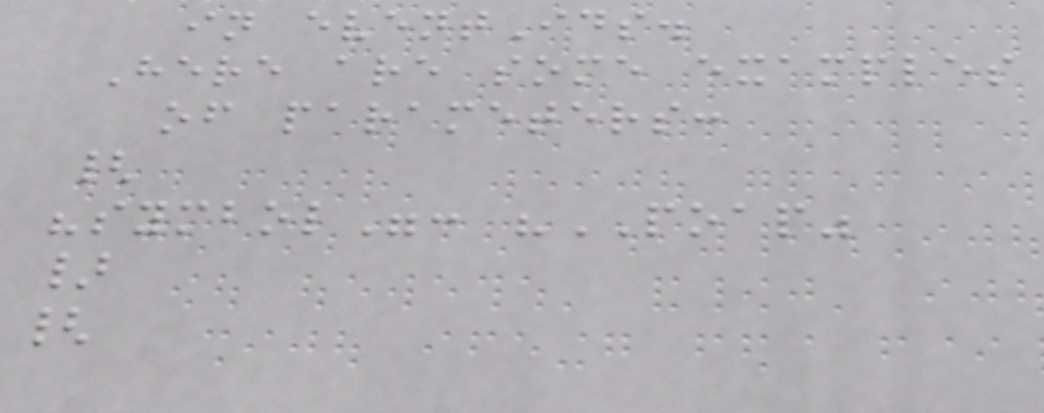in eventIds.
Here are some examples
of parameters:
{
"symbol": "POAP"
}
{
